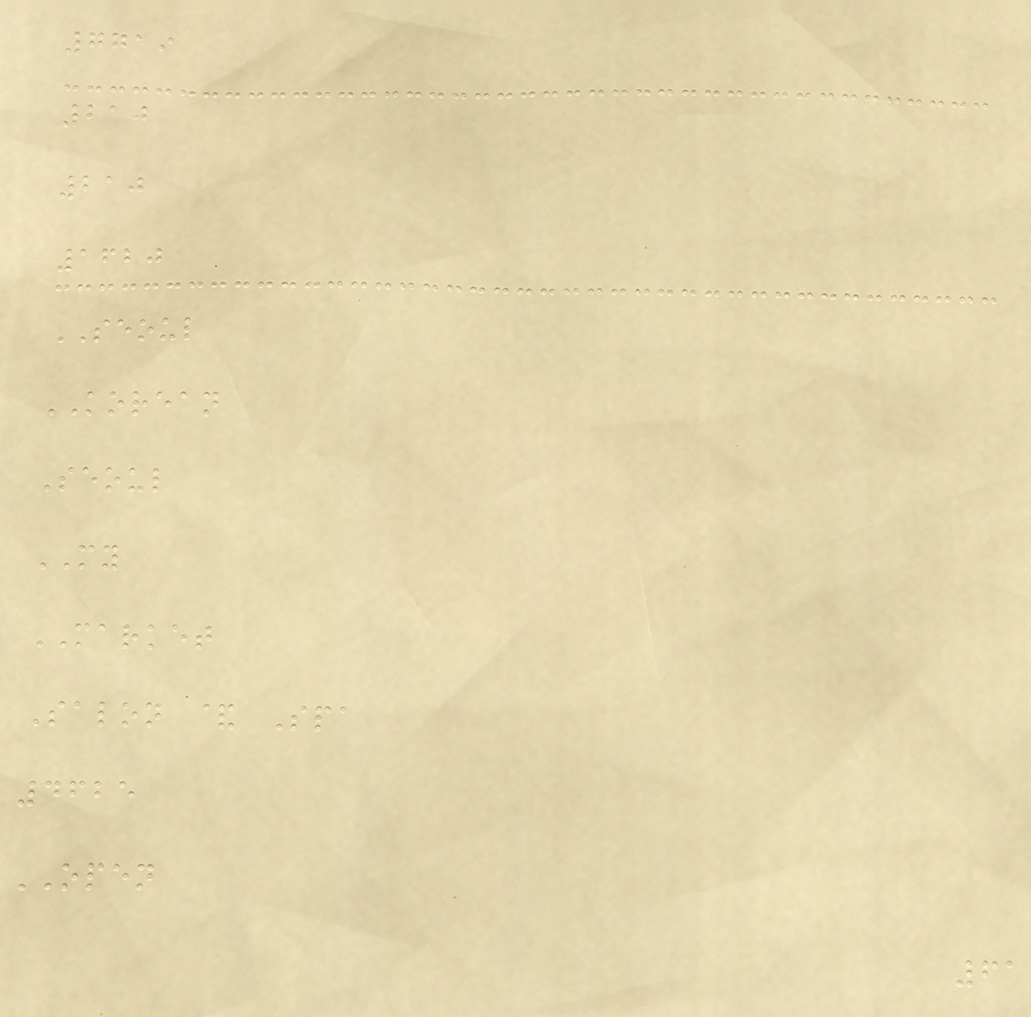7719
210
210
1620
SEOUL
KOREAN
Seoul
MY
MARKET
Salon & Spa
4625
OPEN
61
